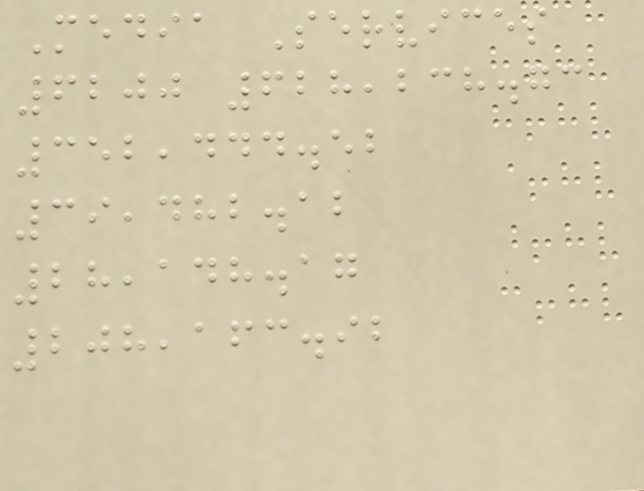Media Services
6200 628,238.73
352,444.52
39,482.12
28,148.17
208,163.92
